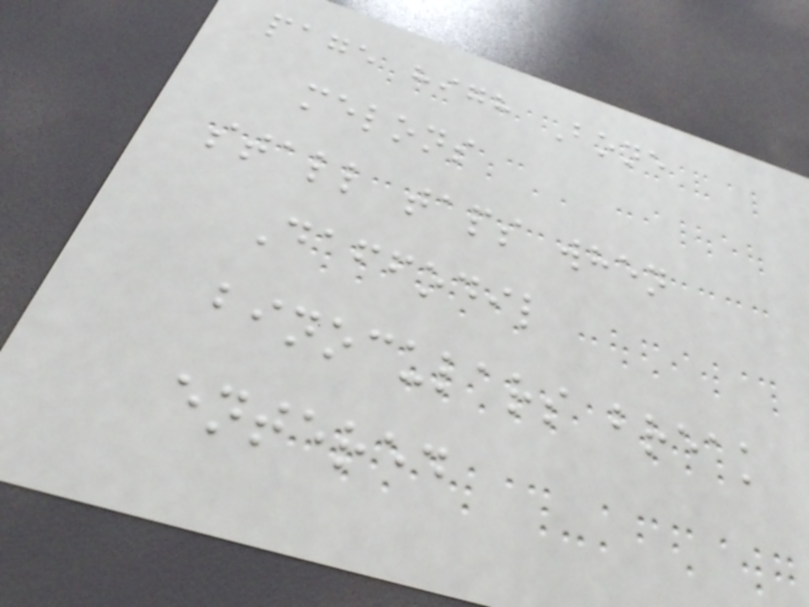page high Bone
melons
stall taps when
Daffodil
binoculars break
entered
